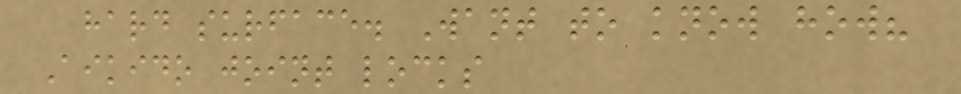hard surface. Want to know how?
Aikido joint locks
